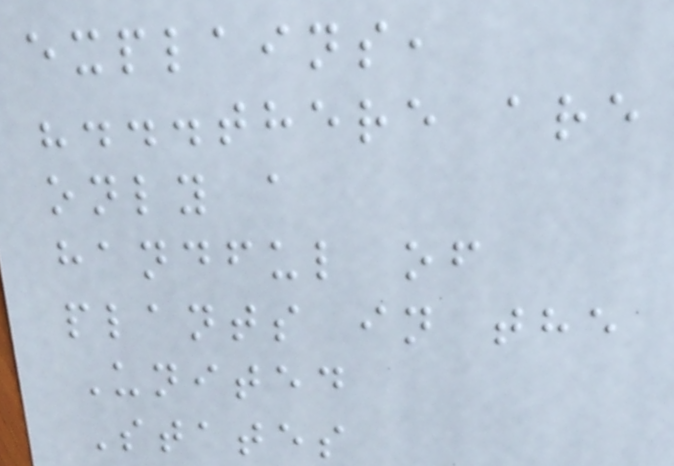explains,
"...there are
only a
handful of
plants in the
United
States
